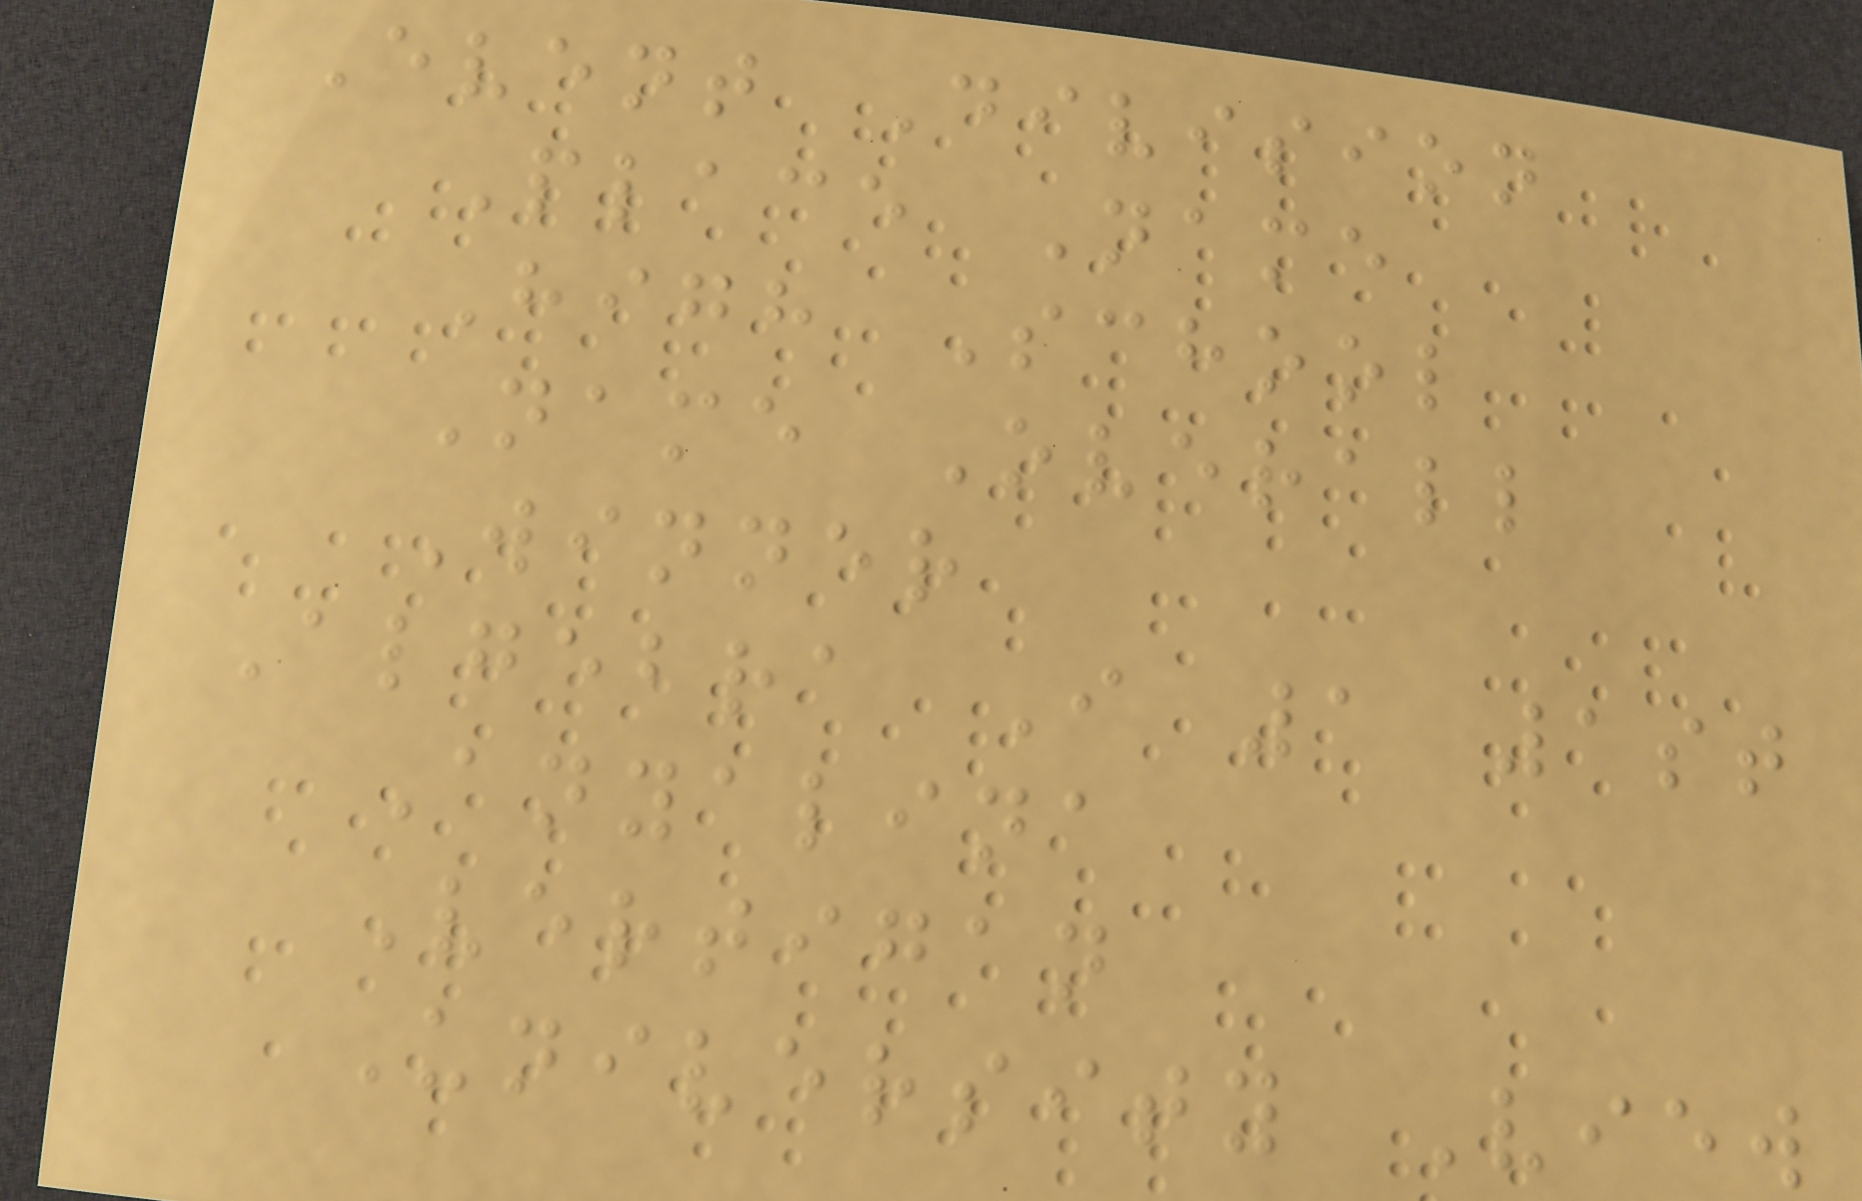Event Division
Place Name
High School
Name Overall
Winner
Algebra I 1 1st
Anyalina
Vertigan
University View
